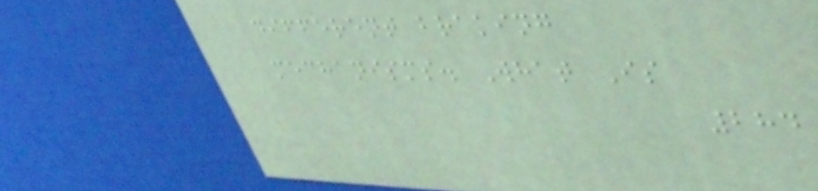different braking
mechanisms. What Is
284
